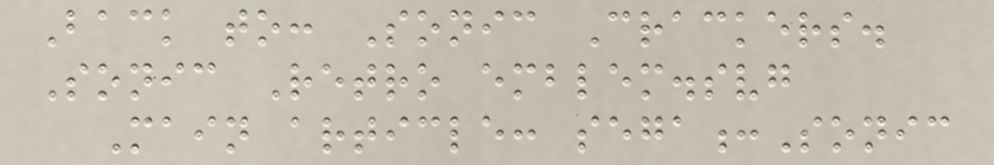Back to: Sonic Crackers.
Sonic Retro emblem.svg
Main article: sega:Sonic
